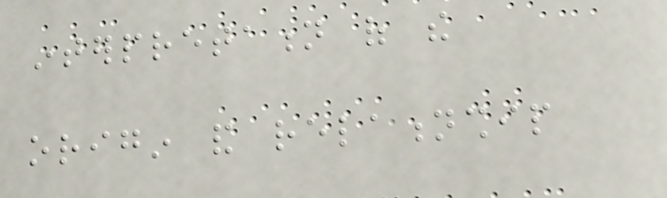interpretation of the
origin and relationship
